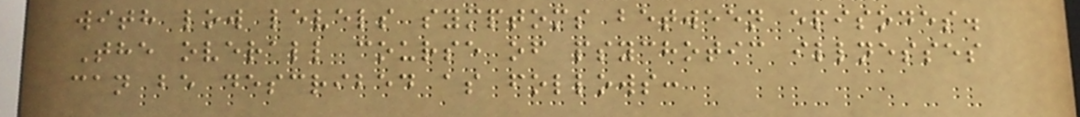with low levels symptoms between episodes.
The overall course of psychotic illnesses
can be described as follows:
